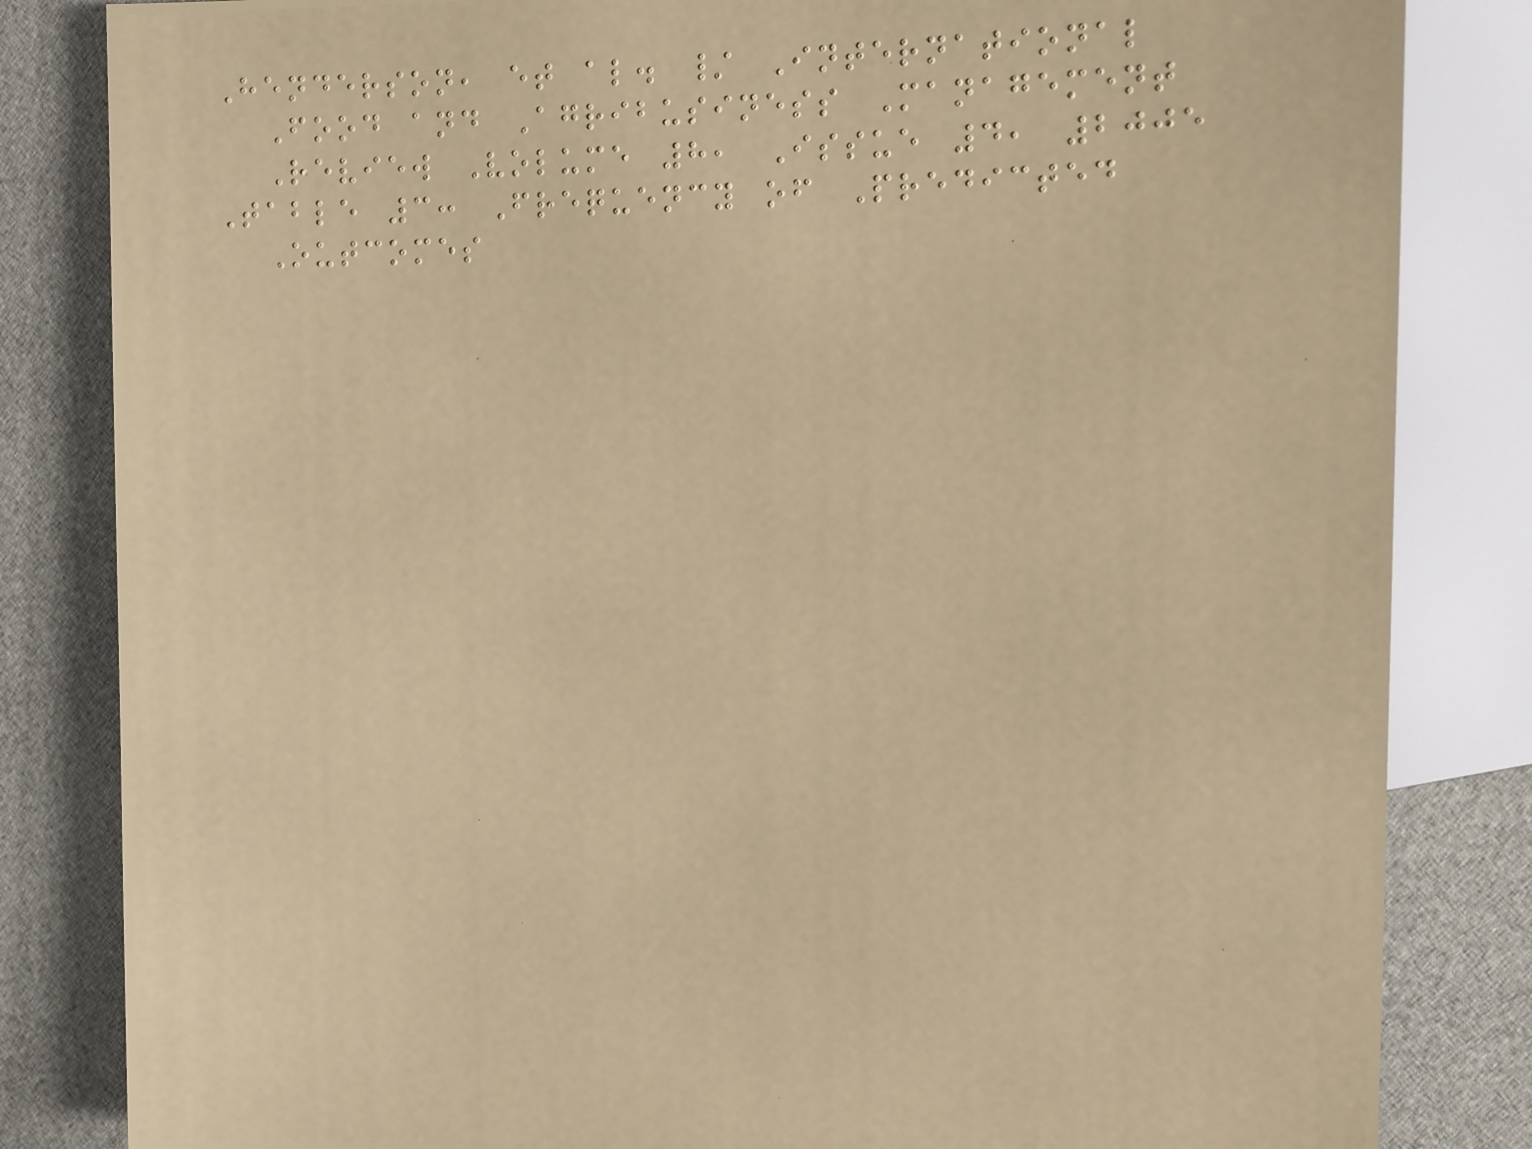Henderson, et al. / International
Food and Agribusiness Management
Review Volume 8, Issue 4, 2005
Table 3: Frequency of Predicted
Outcomes
